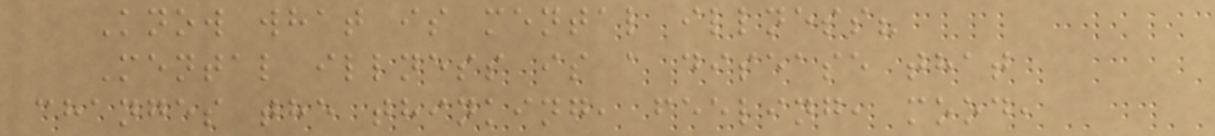Know what is mental illness?
Mental illness is a disease that
changes the thinking, feeling, mood,
